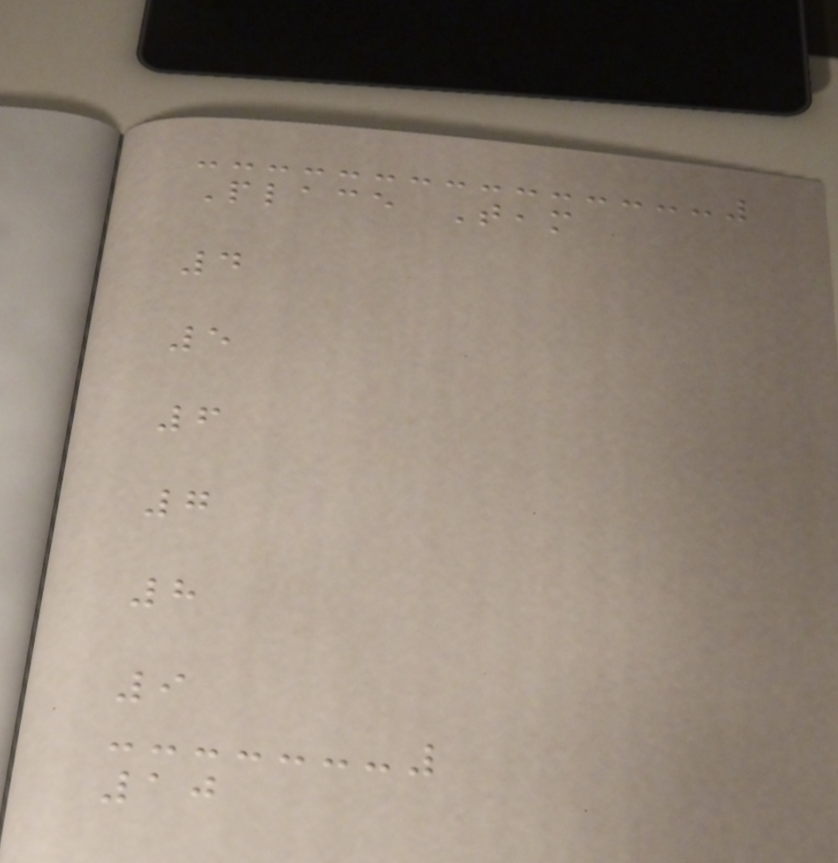Place Team
4
5
6
7
8
9
10
